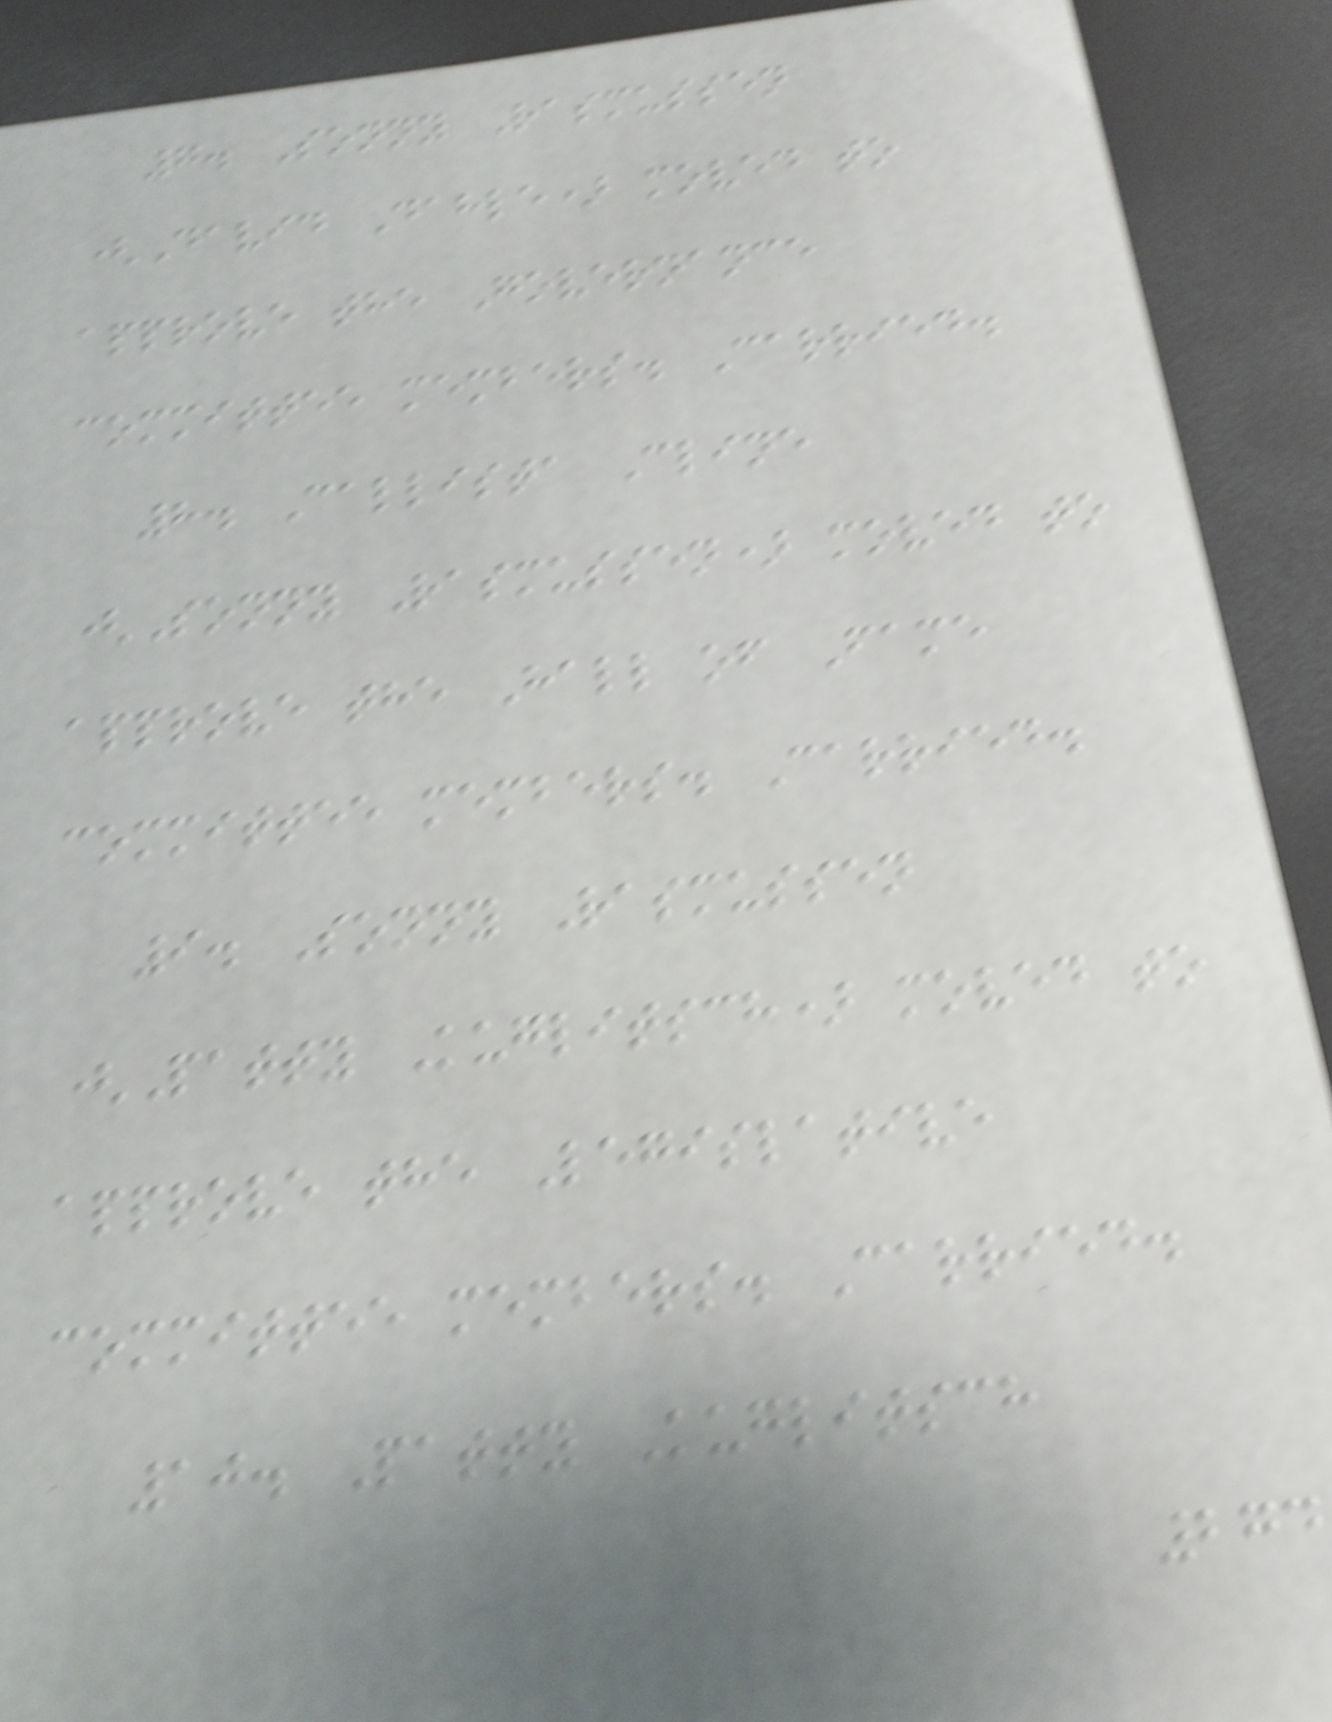7. Sonny Rasmussen
(David Dahle) moved to
approve the Governance
committee members. Carried.
8. Callista Cline
(Sonny Rasmussen) moved to
approve the Hall of Fame
committee members. Carried.
9. Sonny Rasmussen
(Patty Kuglitsch) moved to
approve the Legislative
committee members. Carried.
10. Patty Kuglitsch
274
